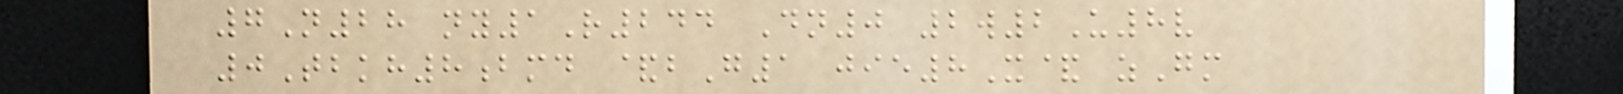7N28 ny1R244 Dn0 2w2U8v
0Tbkh8bmd &bG1 jie8X& zGm
